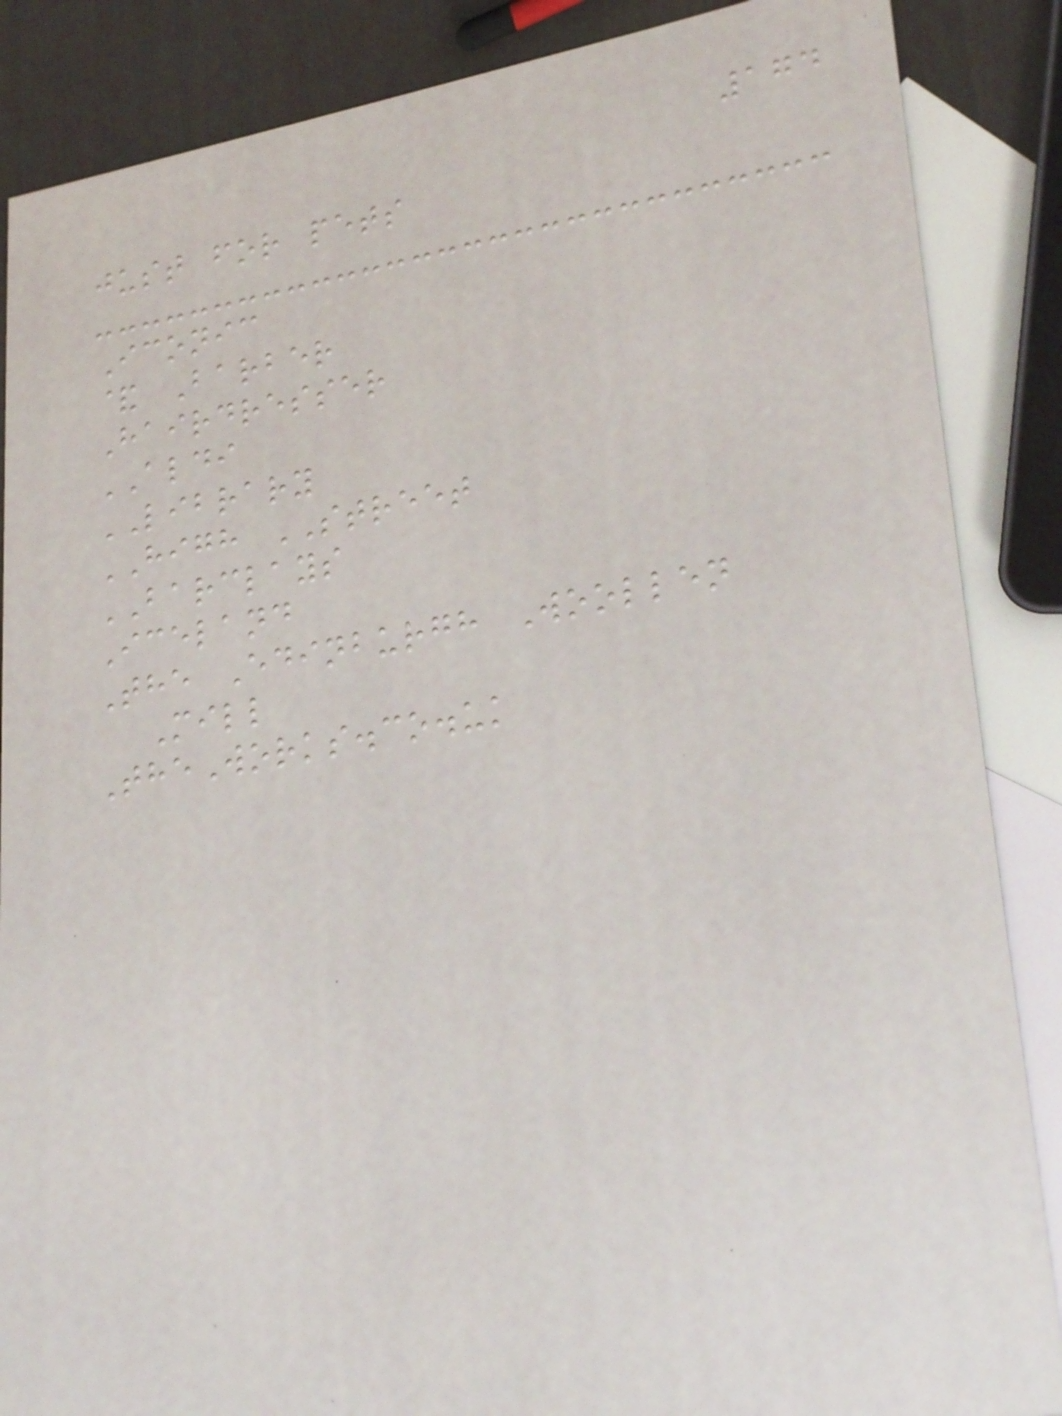174
just for pets
Iconic
& Barber
Hairdresser
ALDI
LIBRARY
HIGH STREET
BARCLAYS
Iceland
The Edinburgh Woollen
Mill
TheWorks.co.uk
